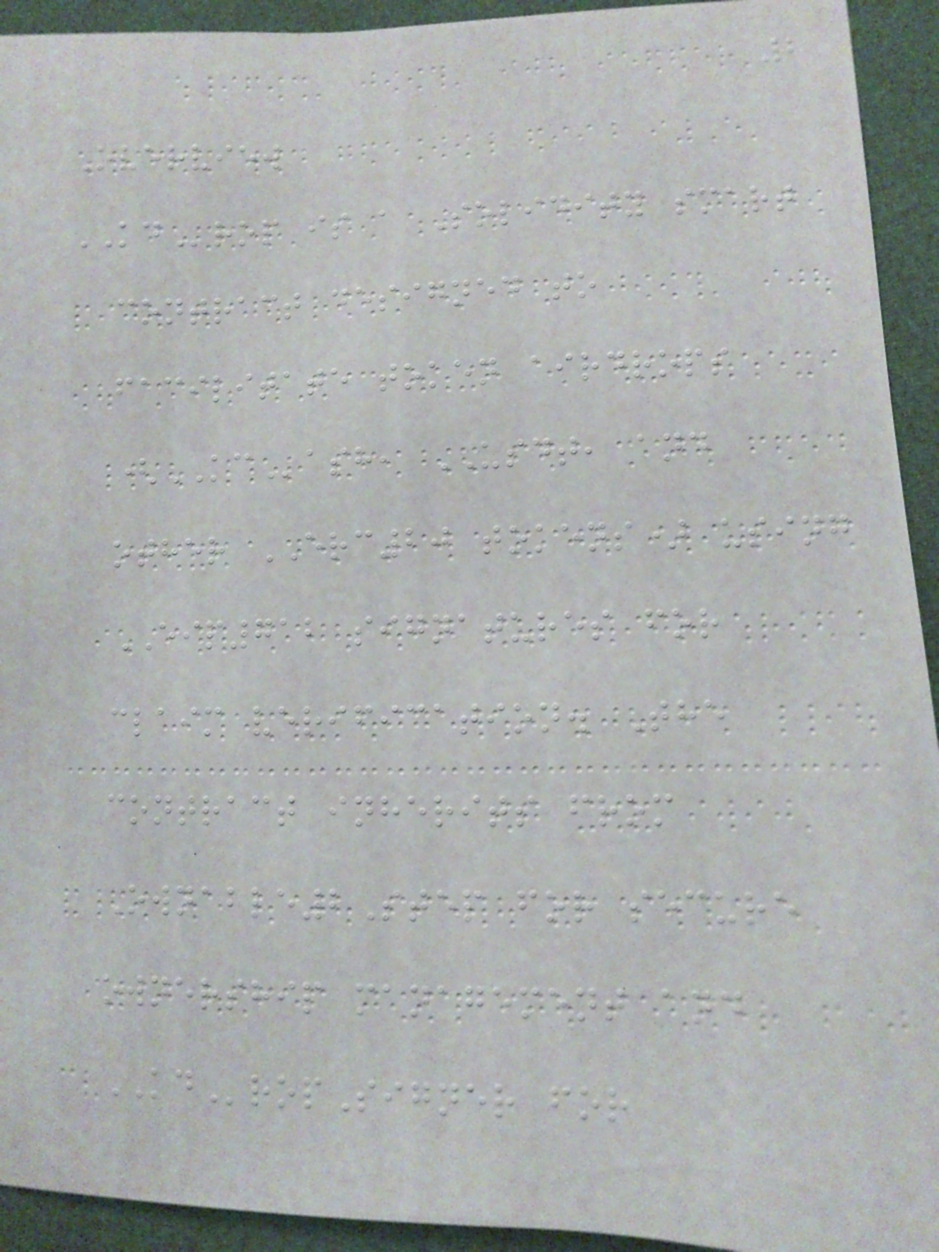2
Overview
KDrop is a Solidity smart
contract designed to
facilitate token airdrops
(KCash, USDT, and
other ERC20 tokens) using
EIP712 signatures for
claim verification. The
contract inherits from
Ownable2Step for secure
ownership management and
KDropSigner for
